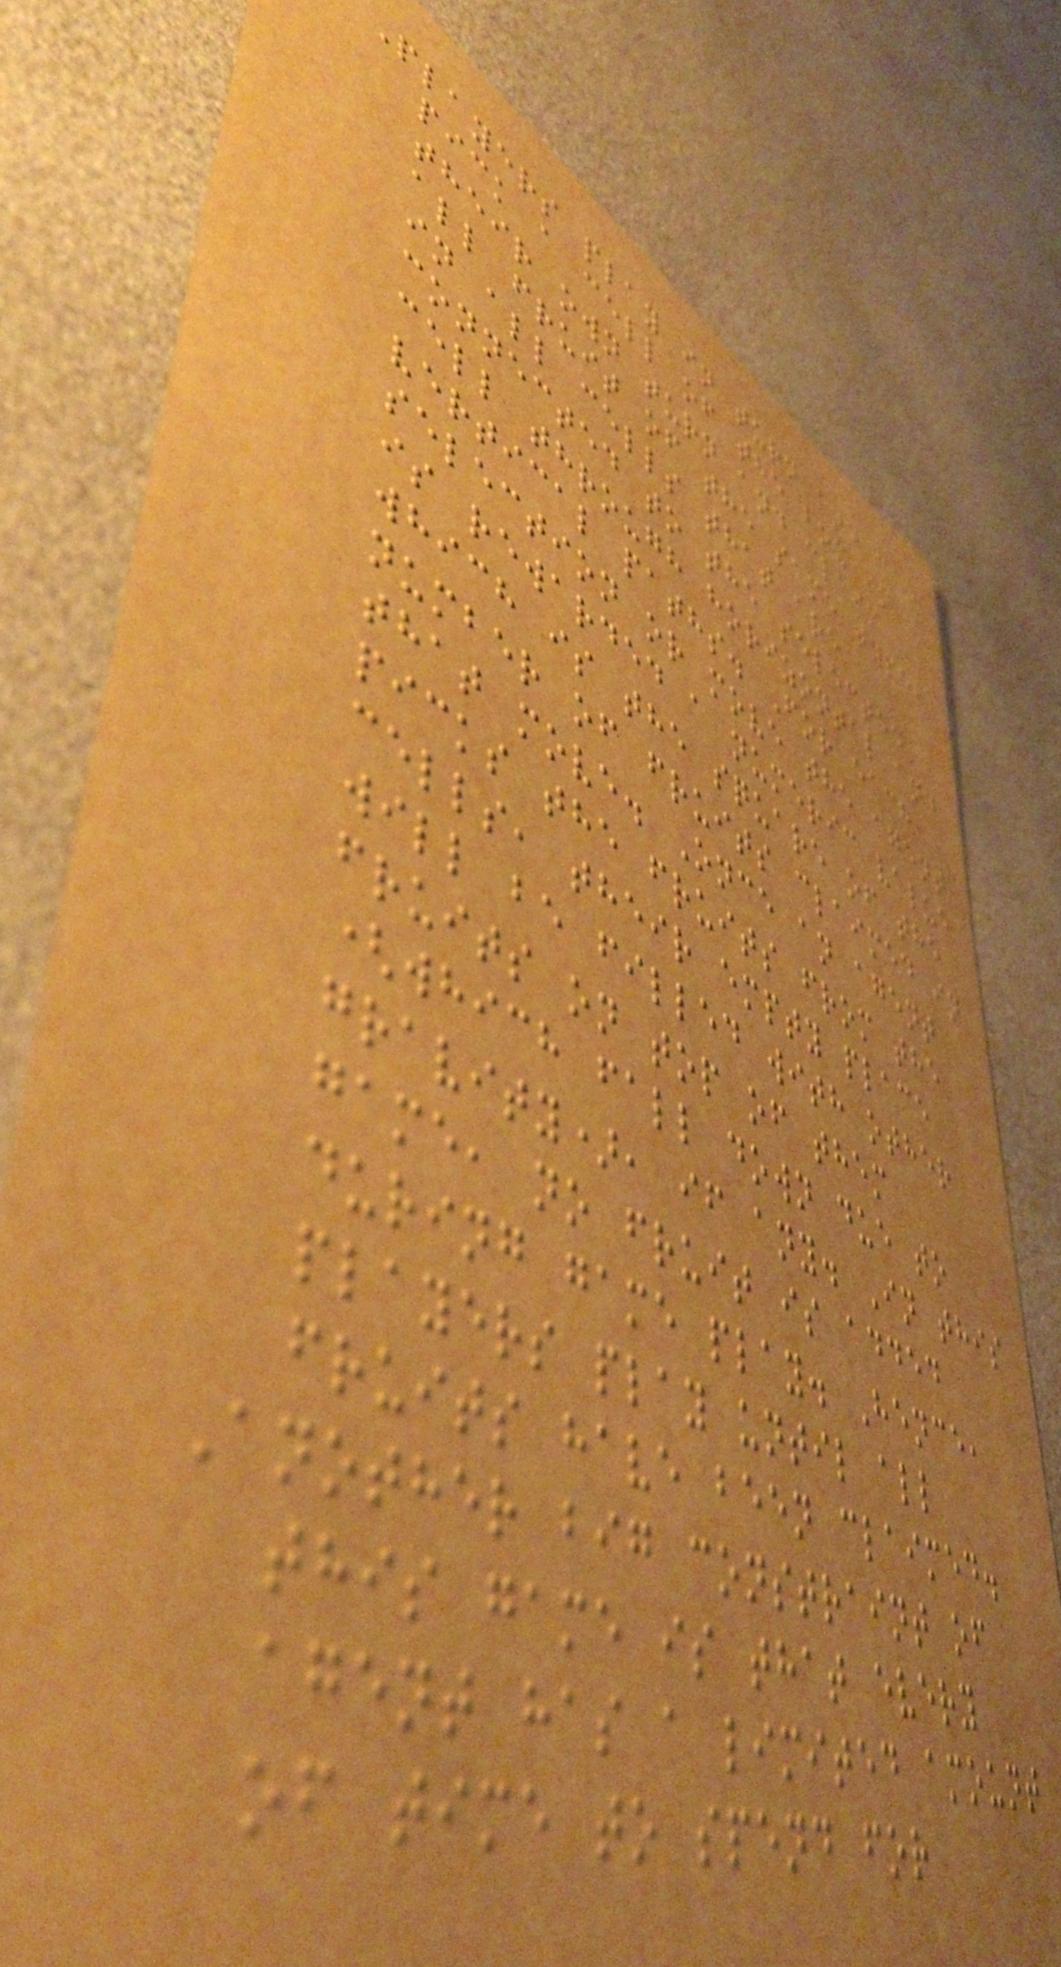Players play in turn and can
pick a cell of the box in
their own turn and claim
all fruit of the same type,
in all cells that are
connected to the selected
cell through horizontal and
vertical paths. For each
selection or move the agent
is rewarded a numeric value
which is the square of the
number of fruits claimed in
that move. Once an agent
picks the fruits from the
cells, their empty place
will be filled with other
fruits on top of them
(which fall down due to
gravity), if any. In this
game, no fruit is added
during game play. Hence,
players play until all
fruits have been claimed.
Another big constraint of
this game is that every
agent has a limited amount
of time to spend for
